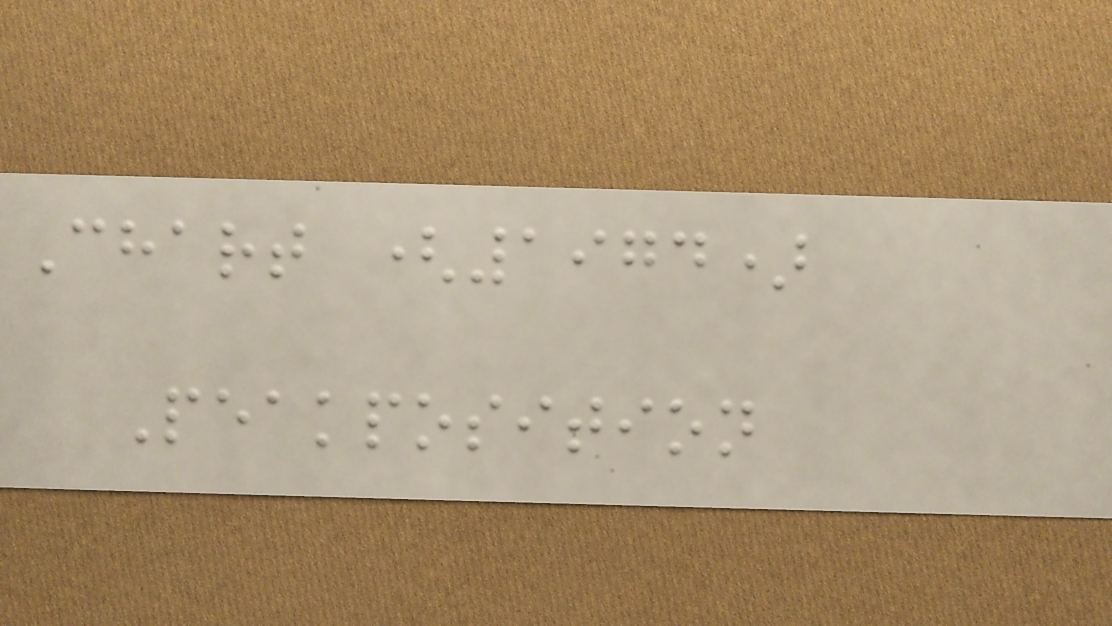Chart (1974)
Peakposition
